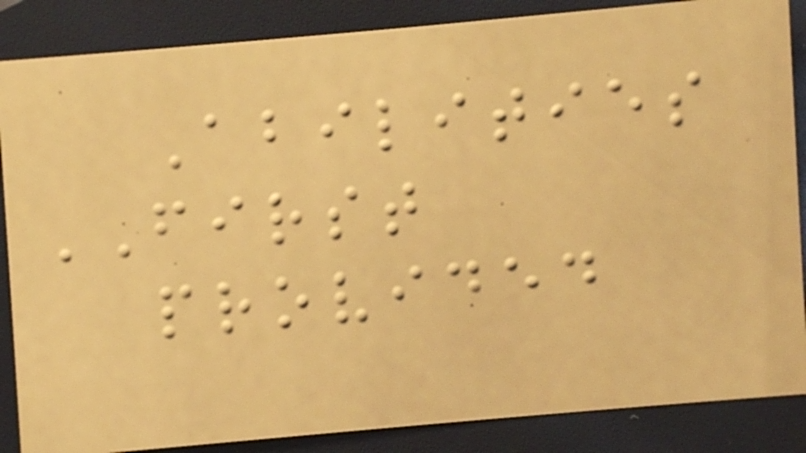Abilities
FIRST
provided
